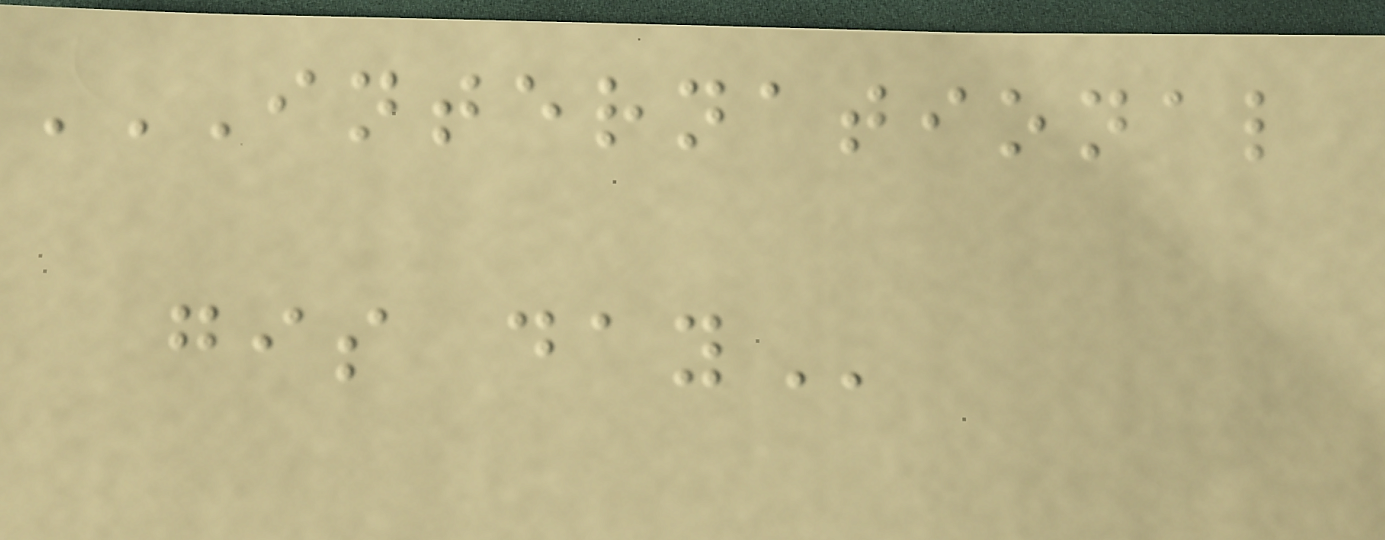INTERNATIONAL
GIS DAY
